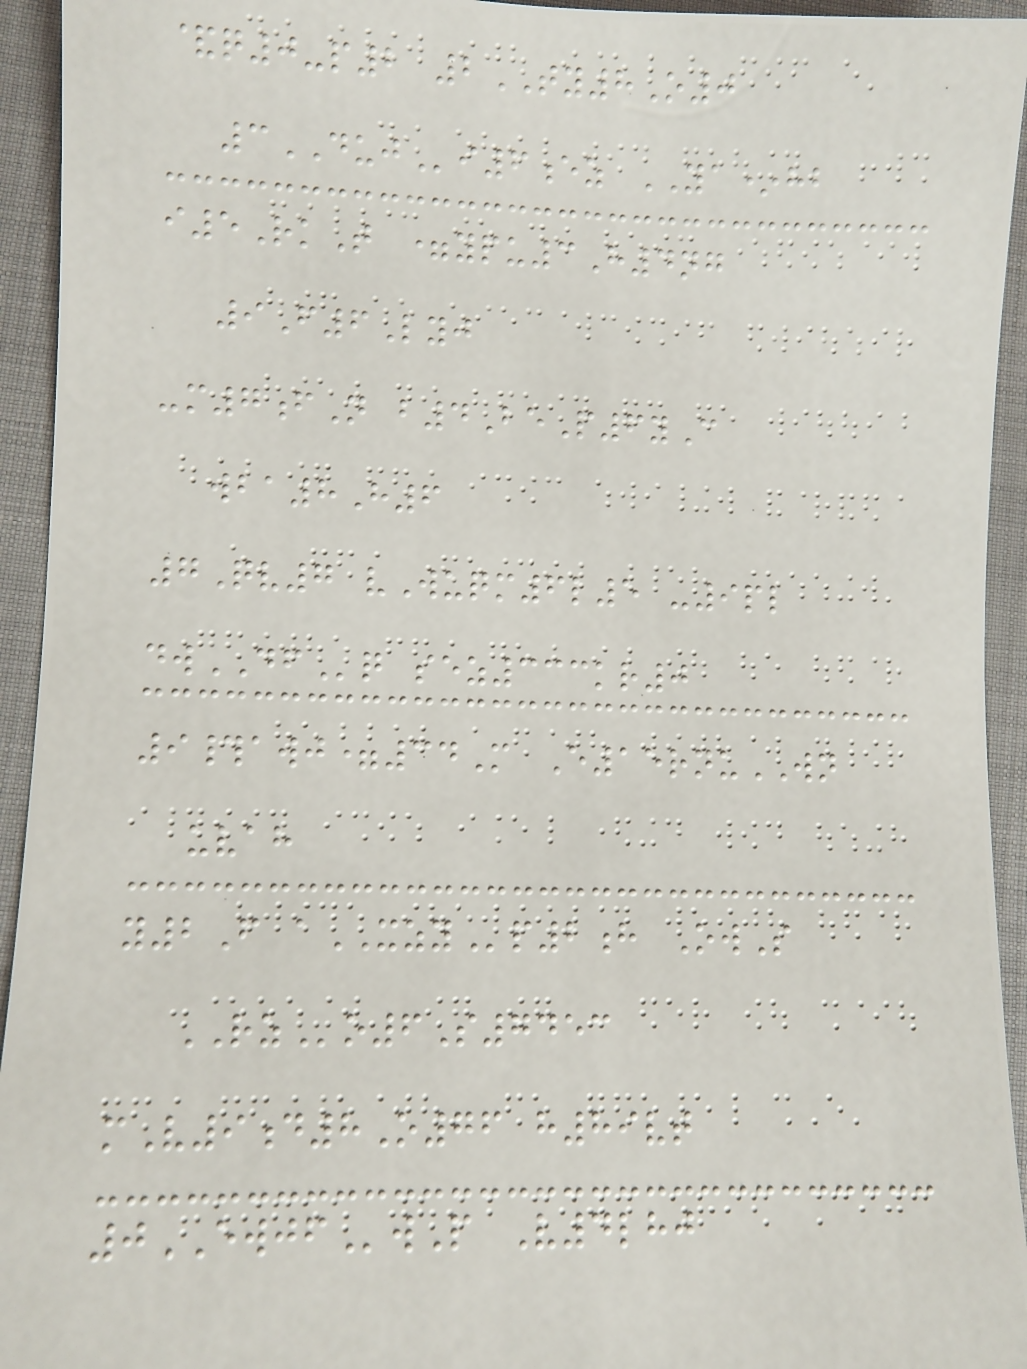&q0-p2 2TY8O0
3DUJi6ez YA*hb
i5RkT =ypu3H4ng
9F6Lyj
-m7fN b4BeP6yC
wba8H6
7Qv7 vWuqm6l5 -9pl
dwDFq sez333kr0
9#awj=34M E15rnuWN
uvah
y2F aXZYp2h OwS
RZo6S7453
mV9d8O76 h89vt
0EWJFwP V4lhj
